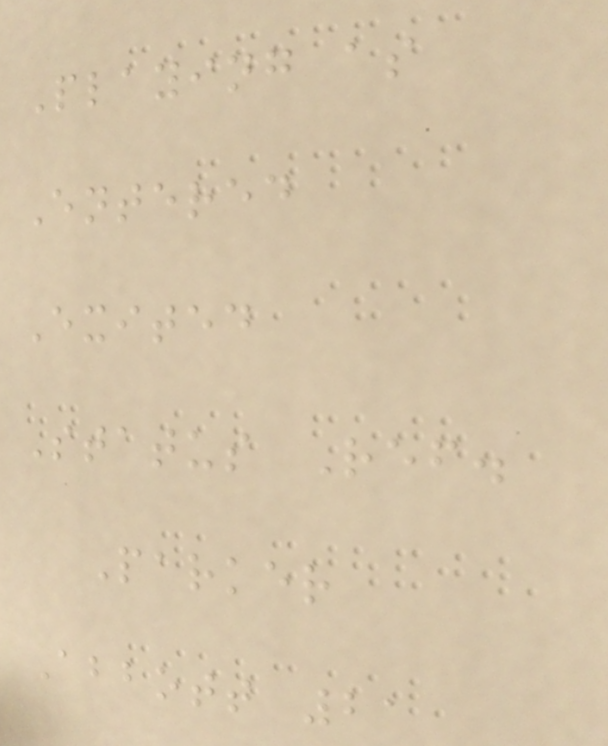Playing as
Entered
Exited
Status Ref.
Parker
Abbott 21
